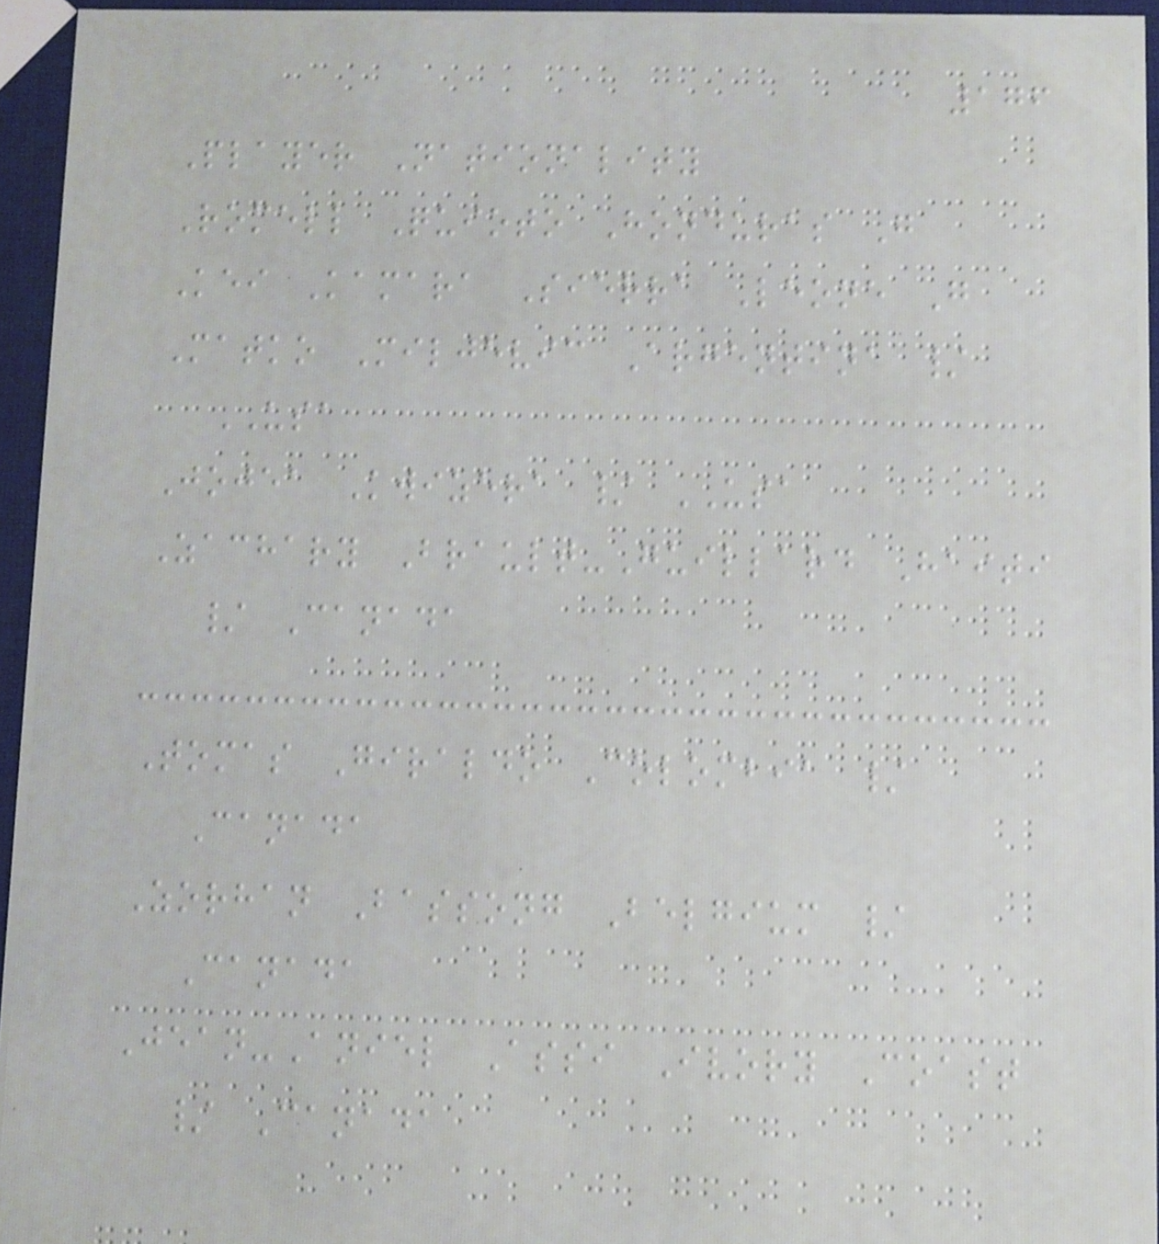176
Player Nationality
Romell Quioto Honduras G
Kei Kamara Sierra Leone G
Matko Miljevic Argentina /
USA
Jojea Kwizera / USA
Zachary Brault-Guillard Haiti
/ Canada
Tomas Giraldo Colombia /
Canada
Zorhan Bassong Belgium /
Canada
Jean-Aniel Assi Ivory Coast
/ Canada
